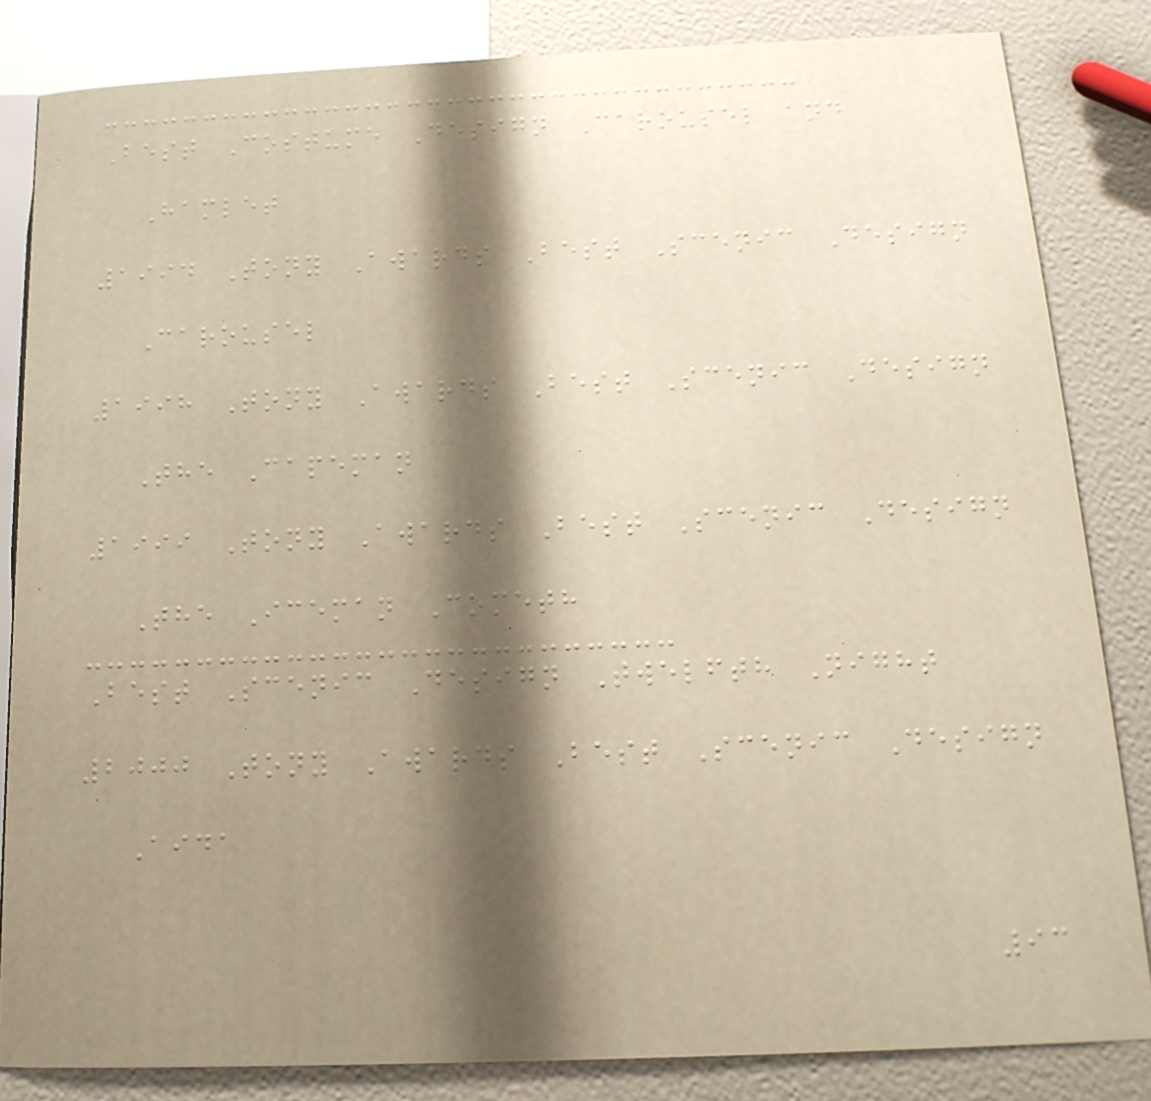Best Costume Design Carousel and
Hamlet
1994 Tony Awards Best Scenic Design
Carousel
1998 Tony Awards Best Scenic Design
The Capeman
1999 Tony Awards Best Scenic Design
The Iceman Cometh
Best Scenic Design Twelfth Night
2000 Tony Awards Best Scenic Design
Aida
93
